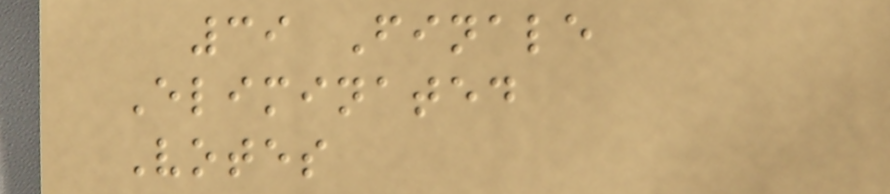39 Finale
Eliminated
Votes
